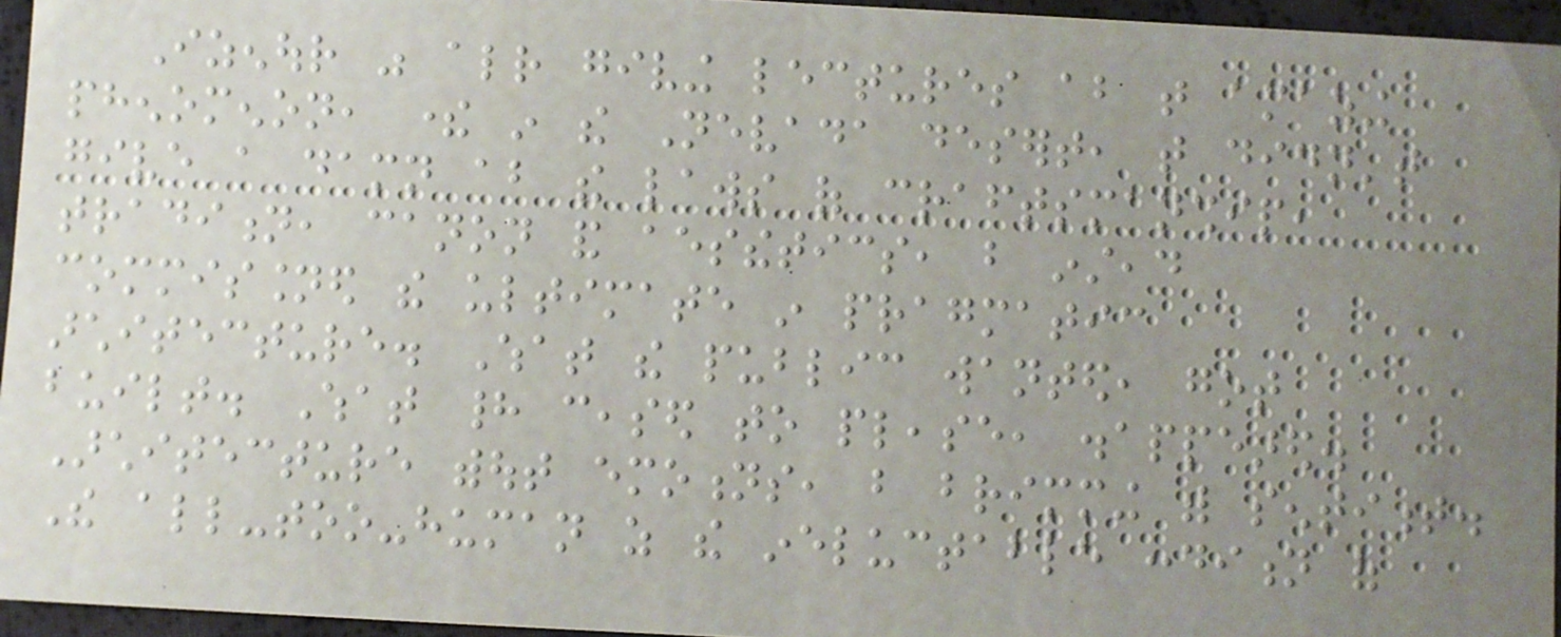Izenour was already giving lectures about that amazing
phenomenon, there in the Nevada desert, that didn't
give a damn about the laws of craftsmanship,
tradition, canon and aesthetics, but instead
commissioned the ultimate in pragmatic
architecture. What the public wanted, got
built. What had ceased to please, disappeared.
Architecture without emotions, but brimming with sentiment.
The all-too-human as the ineluctable condition of
